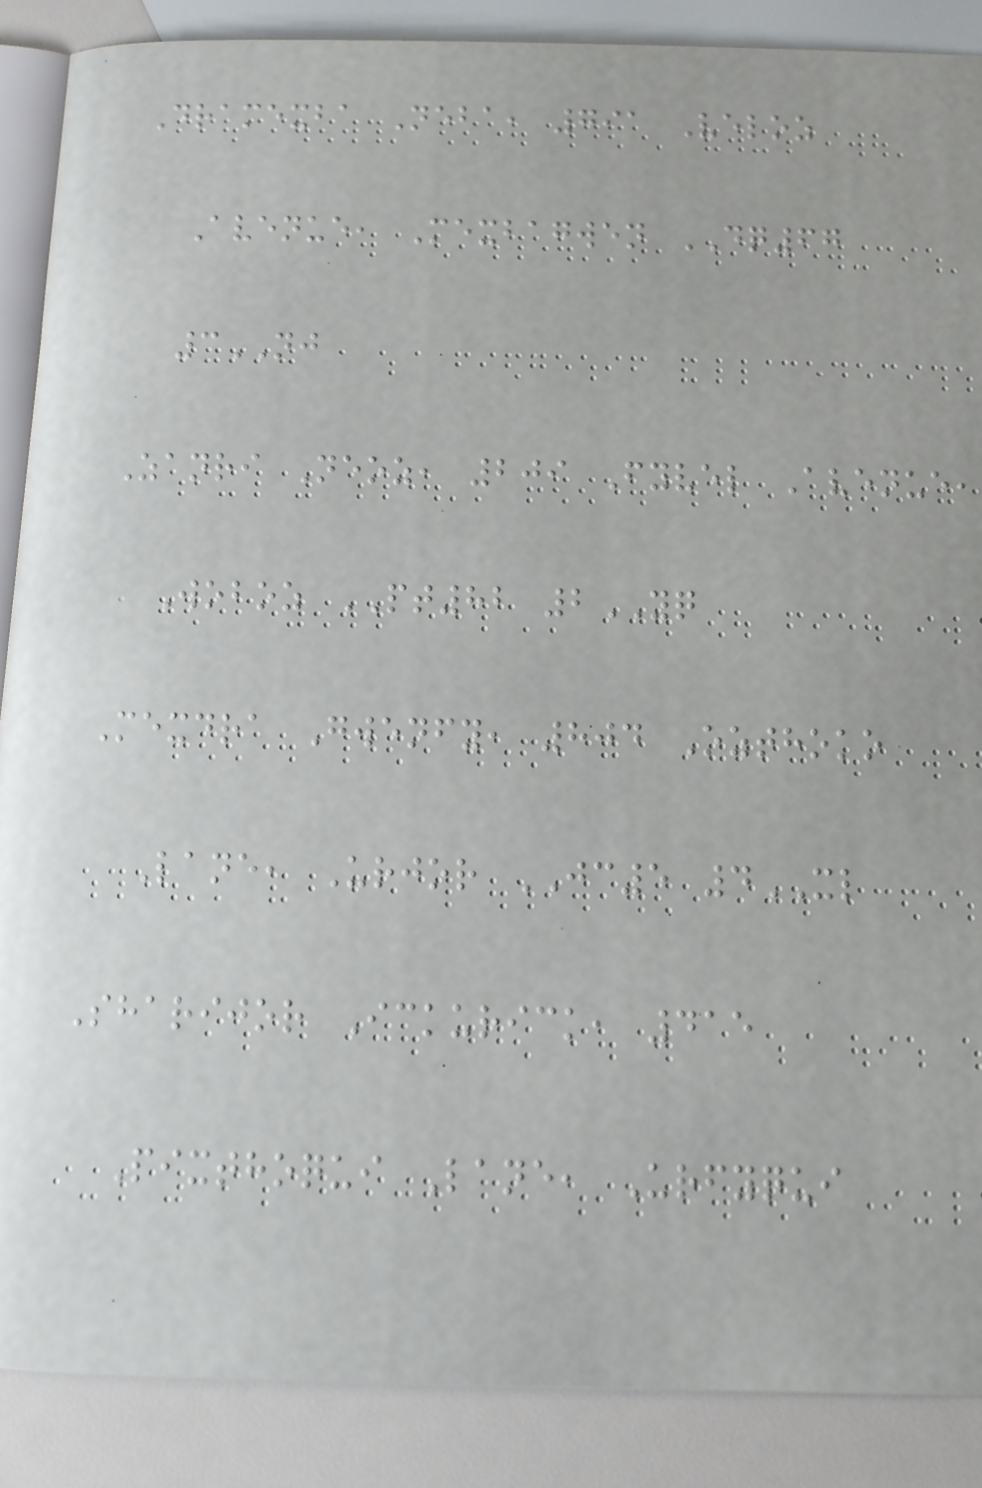Dramexba Neba, 791 Veloz
Avenue, Mexbagwen DQ67
3NJ
Zanri Neoz, 209 Fyvel Avenue,
Woboz PT82 2YQ
Mexdra Gwenfy, 804 Ozthoko
Lane, Urjor JC5 4XL
Sharijor Ickurick, 415
Pixthoqui Lane, Urfyqui
